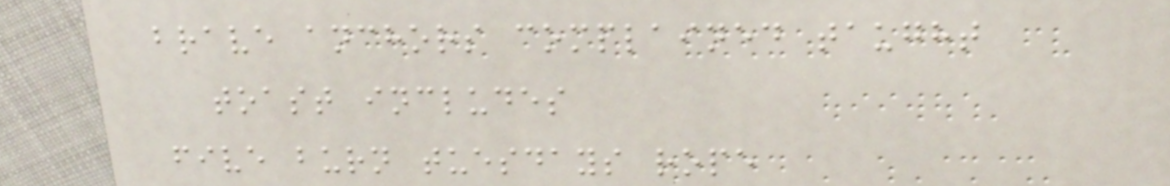brave anchors complained taught
toast includes
five burn tuesdays rope
